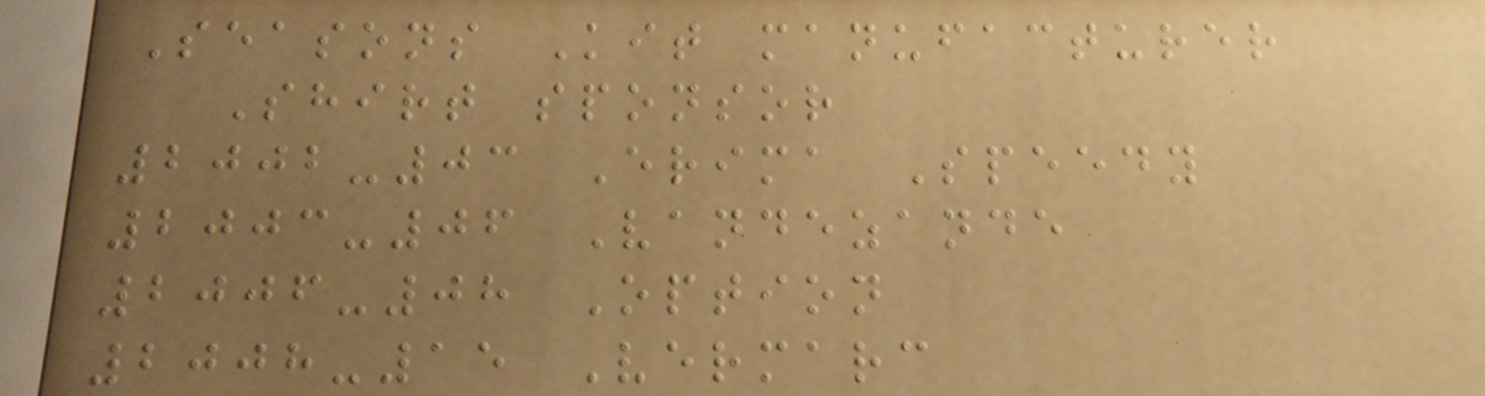Seasons Kit manufacturer
Shirt sponsor
2002-03 Erima Speedy
2003-06 Vandezande
2006-08 Option
2008-15 Vermarc
